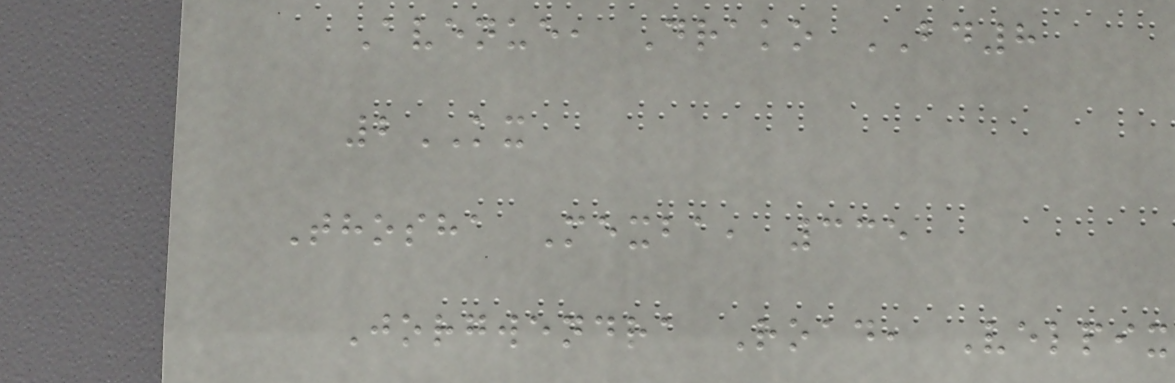Avenue, Drako BD8
2KX
Thosha Mexba, 335
Jorgwendra Road, Velpix
